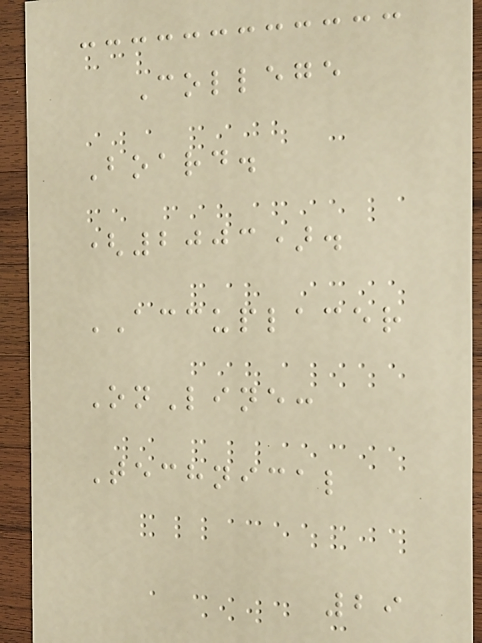College
Board.
(2003).
ACCUPLACER
OnLine:
Technical
29
